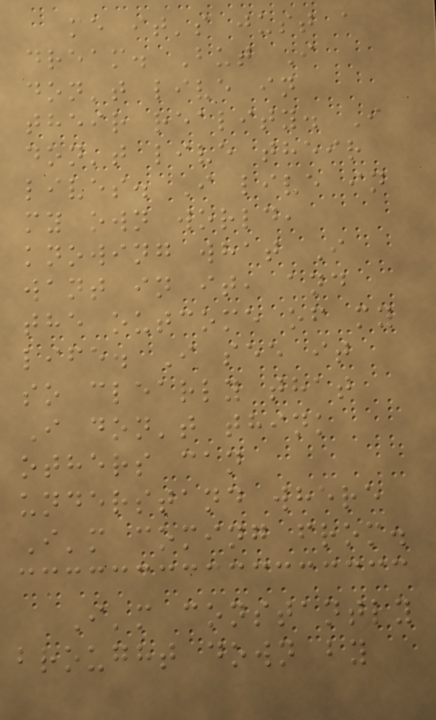me it's just a
dream. But I
don't live in
their reality. I
don't live their
lives. I live in
my own world,
knowing what I
want in it, and
the outcome of my
life. I see it
so clearly that
I don't think
others can
understand where
I'm coming from.
I'm constantly
brought down by
